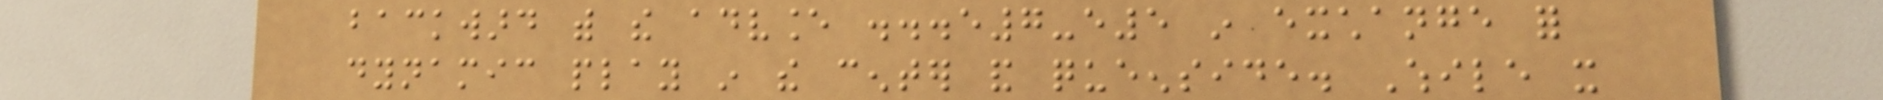backward with the advance ...e7-e5 in exchange for
dynamic play in the center and queenside. While it
